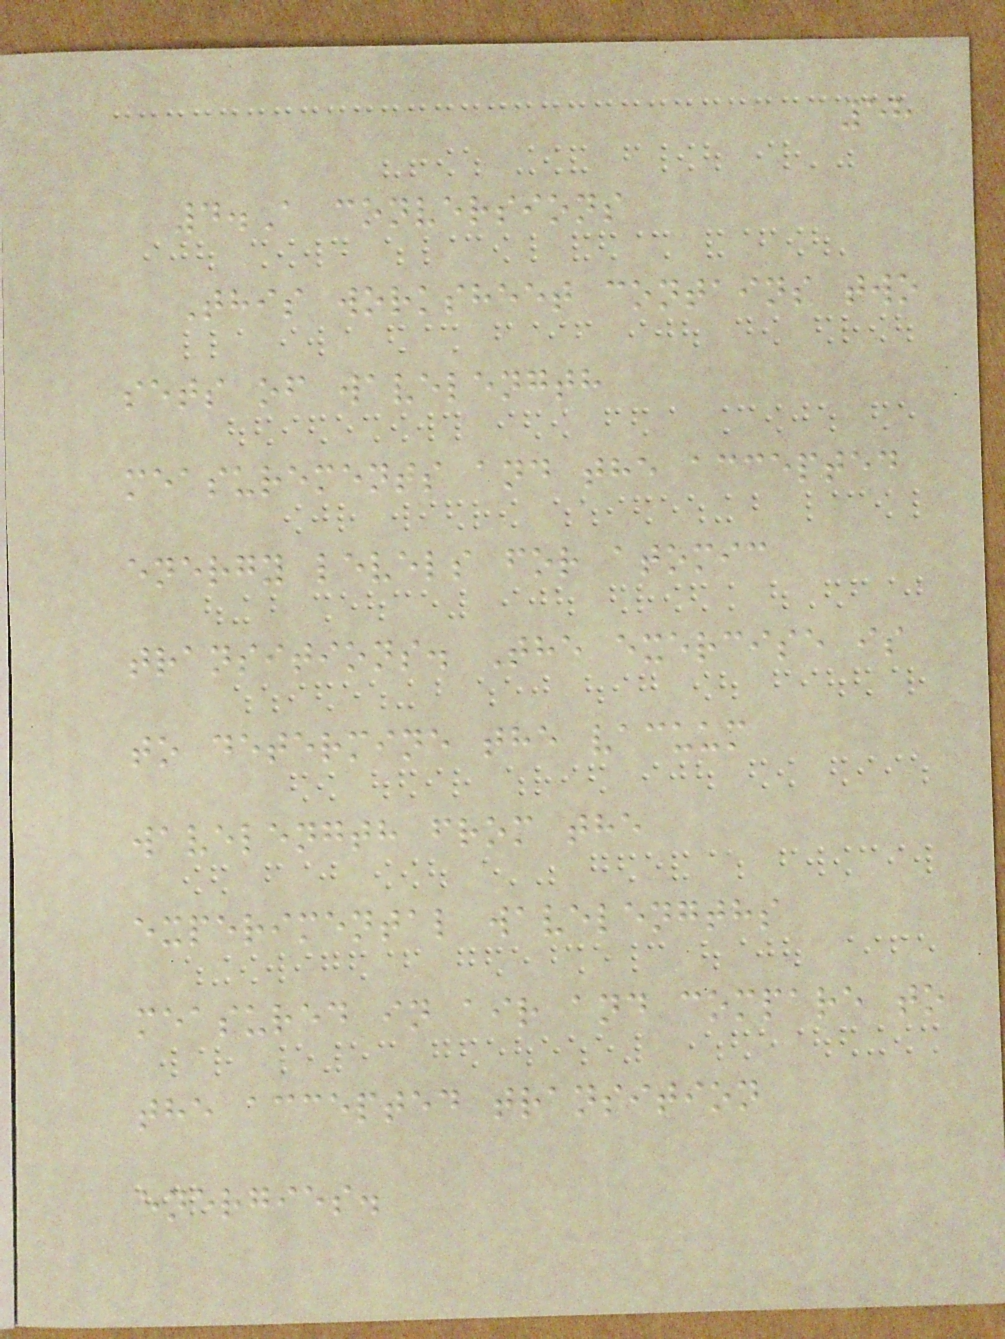58
4.A conversions
This worksheet contains two
sets of wavelength
measurements and the accepted
energy levels for atomic
transitions. The exercise is
to determine the vacuum
wavelength from the
experimental wavelengths
measured in air and compare to
the accepted transition
energies.
